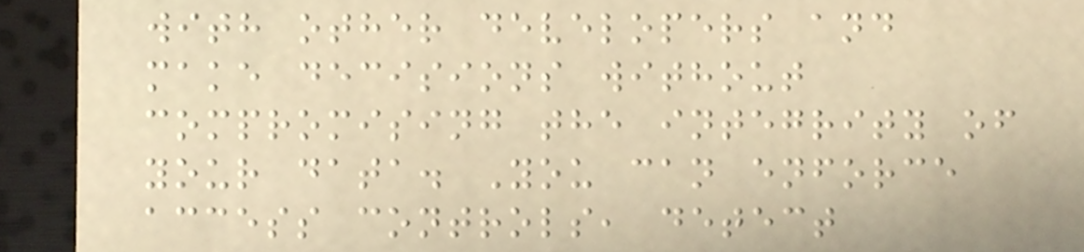with other developers and
make decisions without
compromising the integrity of
your data. You can enforce
access controls, detect
